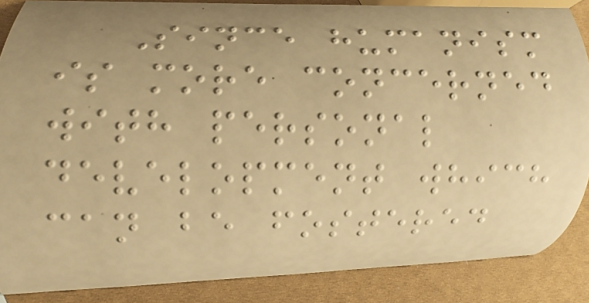Since humanism
is more concerned
with personal
development which
can be fostered
